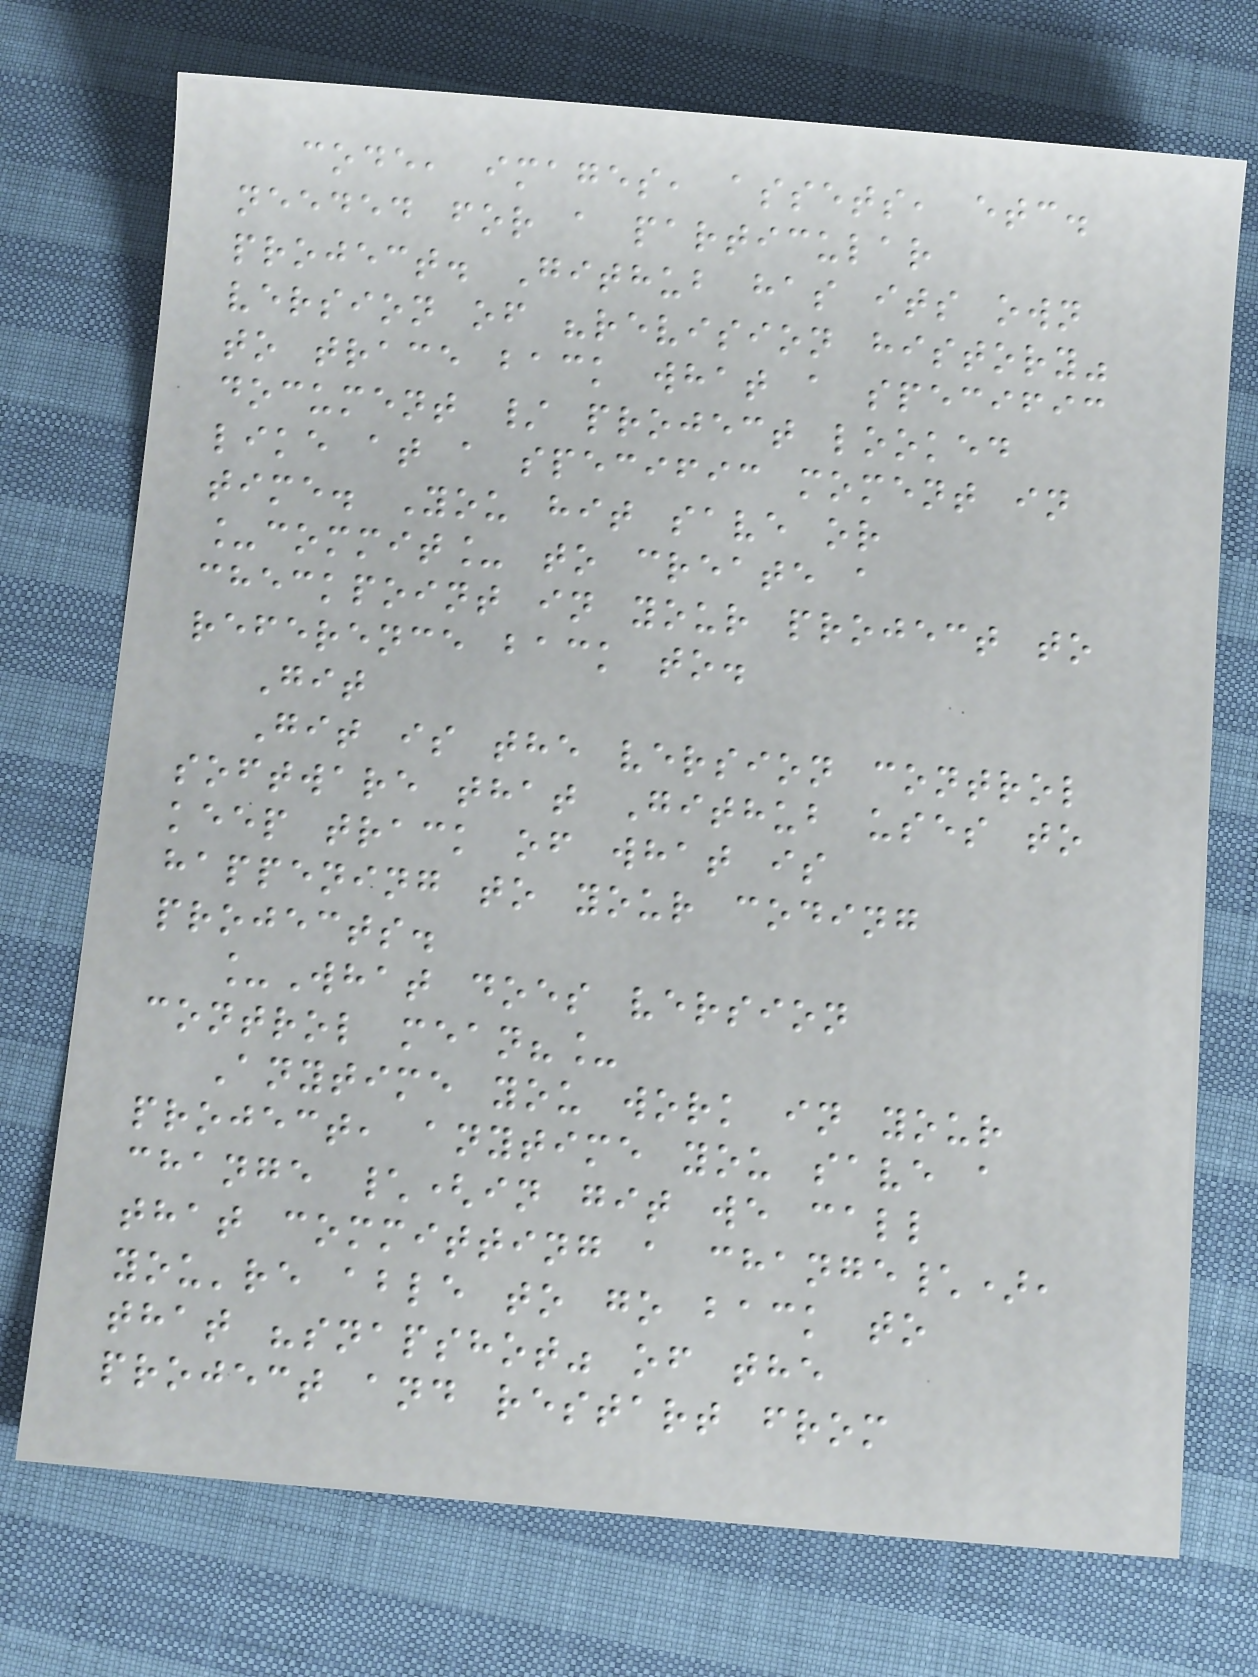code, images, assets, etc.
needed for a particular
project. Github has its own
version of "revision history"
to trace back what a specific
document / project looked
like at a specific moment in
time. You hit save or
_commit_ to create a
checkpoint in your project to
reference back to.
Git
Git is the version control
software that Github uses to
keep track of what is
happening to your coding
projects.
_What does version
control mean?_
Anytime you work in your
project, anytime you save a
change \(in git we call
that committing a change\),
you're able to go back to
that "snapshot" of the
project and restart from
